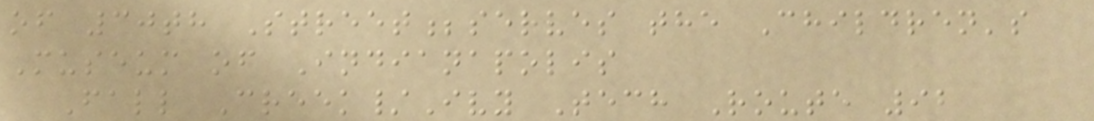of 30th Street;serves the Children's
Museum of Indianapolis
Fall Creek/Ivy Tech Route 92
